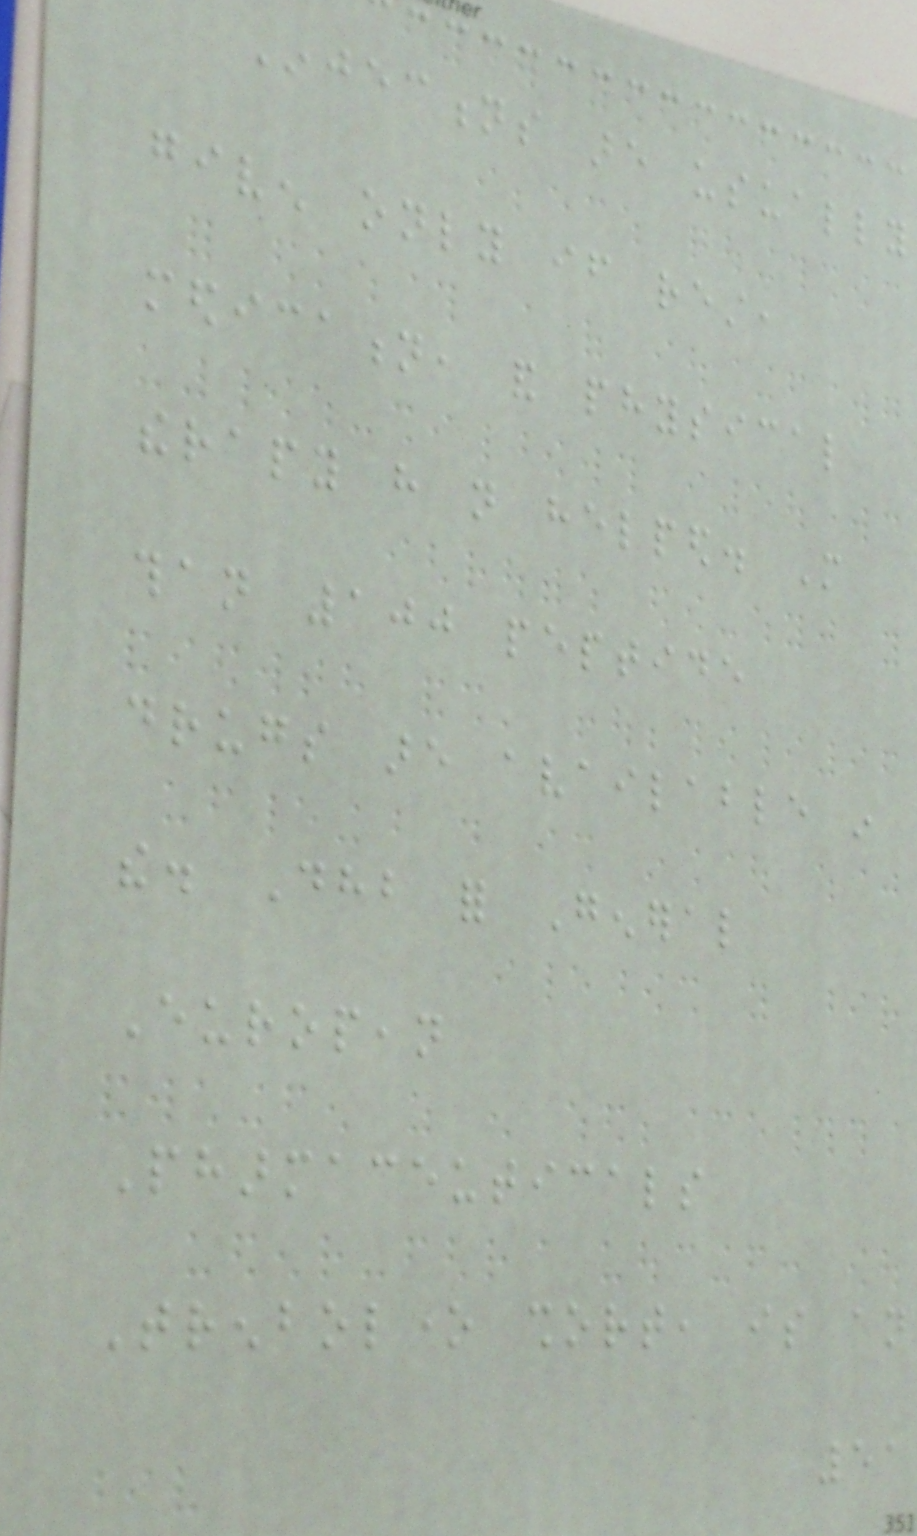Injections are usually
given only if rest,
medication, and physical
therapy have not helped. More
than 100 peptide
drugs are available in
the. Dhb for General
European
Pharmaceuticals
Trenbolone short, is an
51
